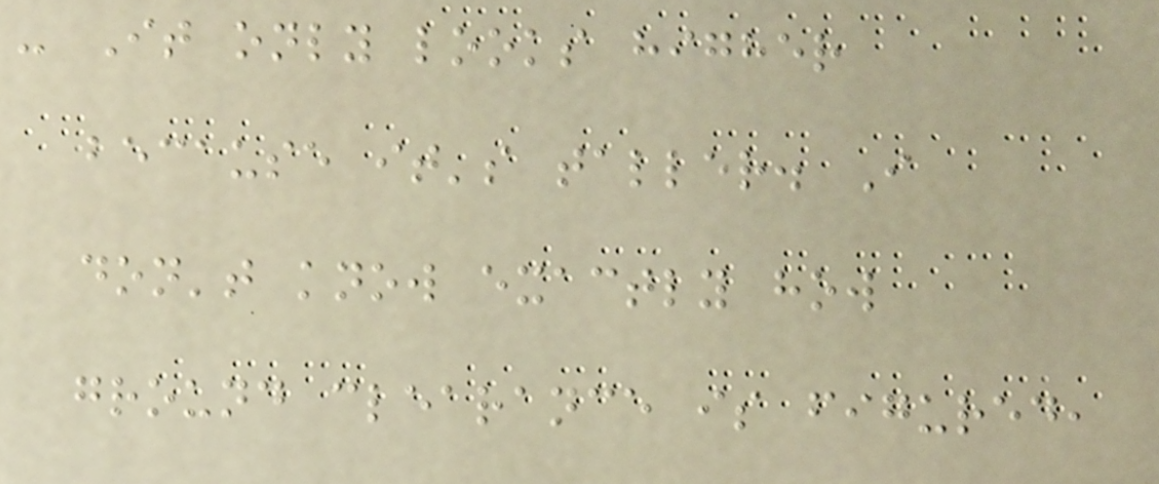- It only looks higher
because it's taller. I
don't know exactly how
ground clearance is figured,
